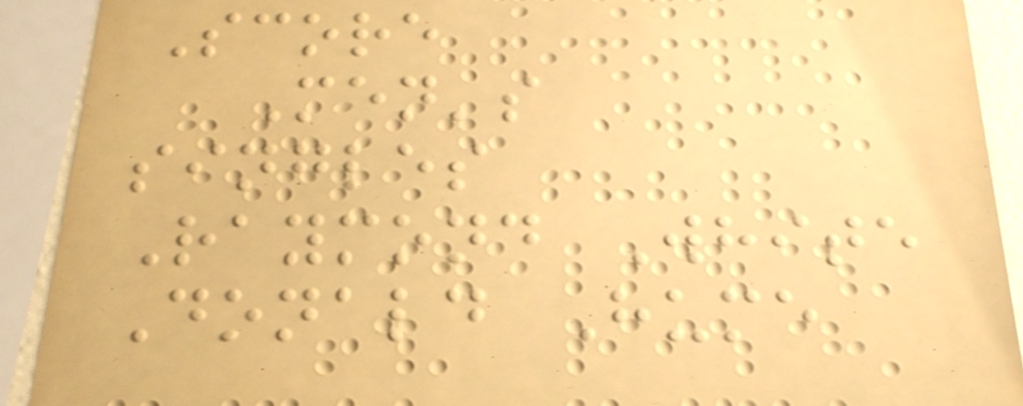Score
Men's
singles
Raymond White
Donald Hume
